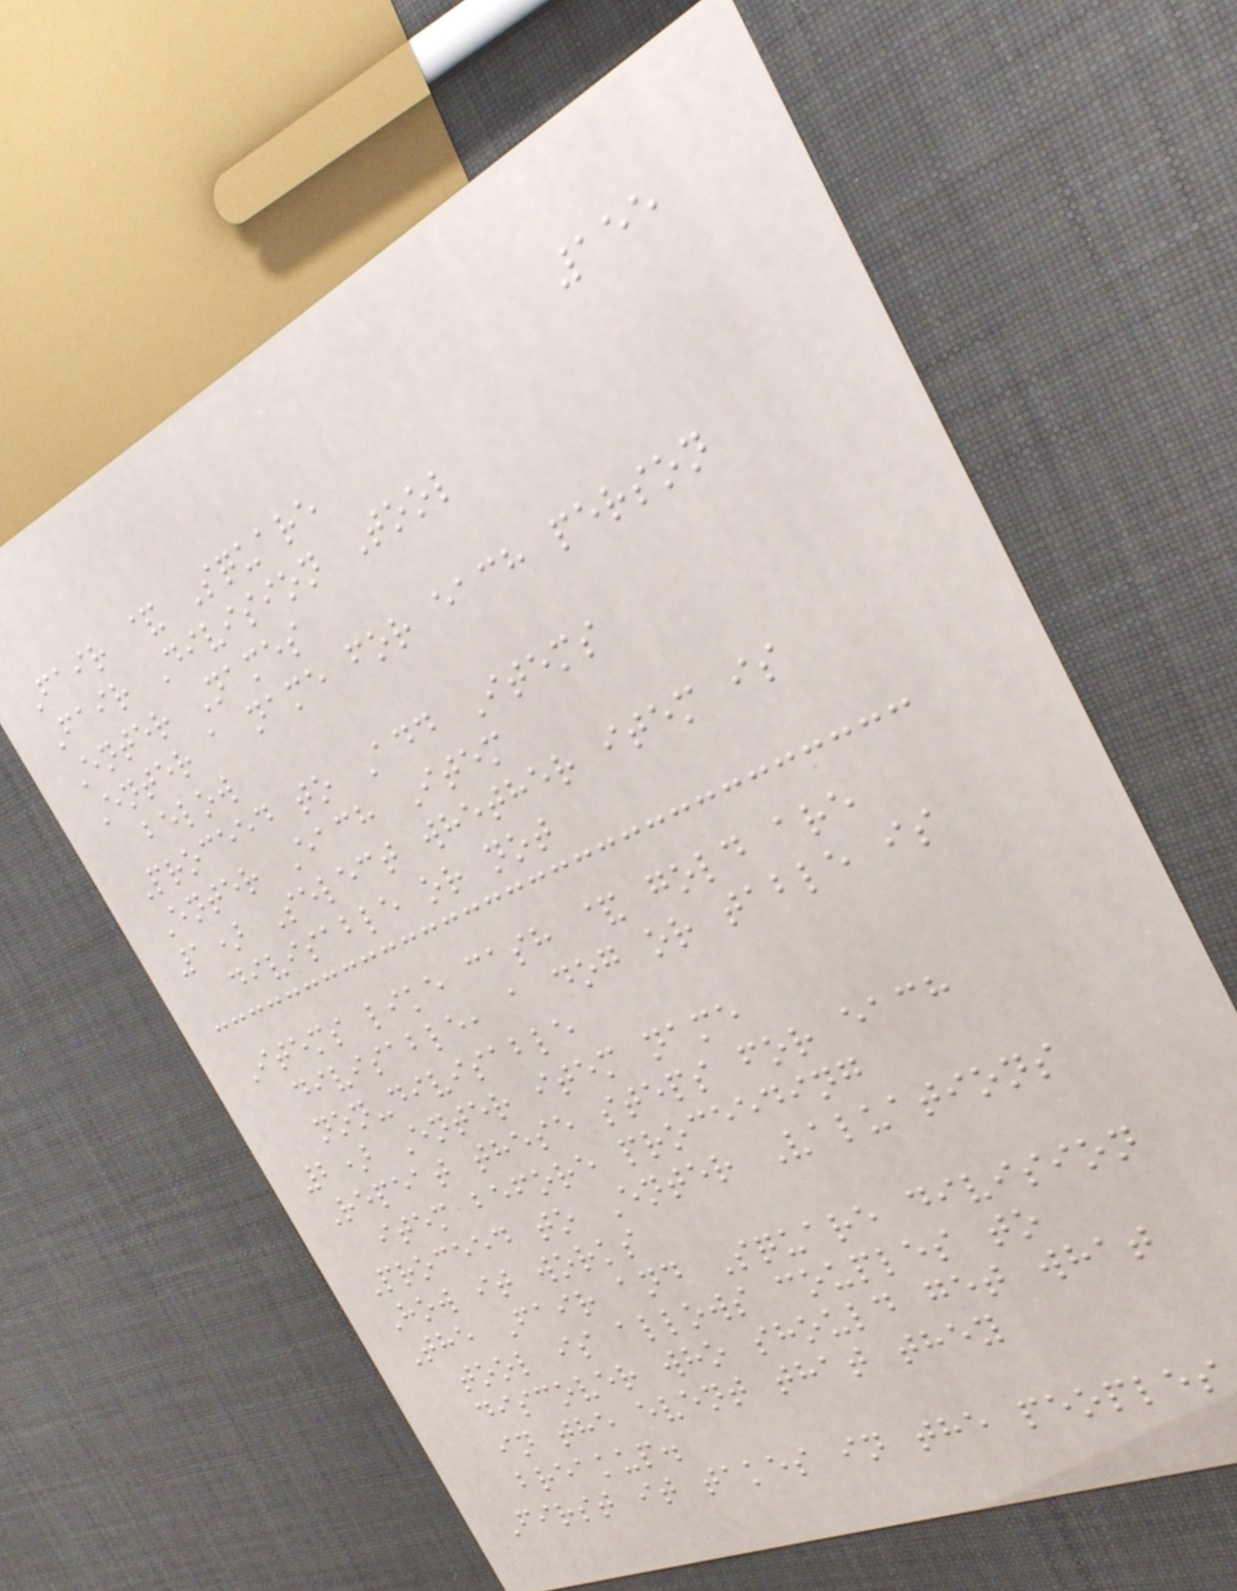155
Fair & Square
Fair Division Tool
Enter Names
Enter a name for each person
below
Proceed to Add Items
Enter Each Item
1) Select whether item is
divisable or not
Items like cash & gold are
divisable, a dog or table is
non-divisable
2) Enter item name
Repeat these steps for each
item before proceeding
Proceed to Enter Valuations
How it works
The Fair and Square division
tool is allows couples to
discover who should get what
in the event that they
breakup.
First it takes in the peoples
